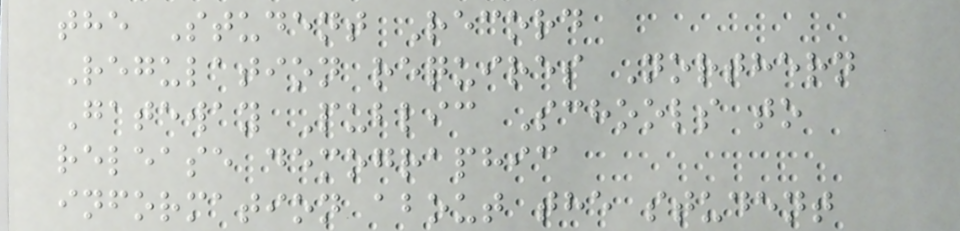the Student Record
Regulation requires Northern
Gateway Public Schools to
release demographic
information about the student
